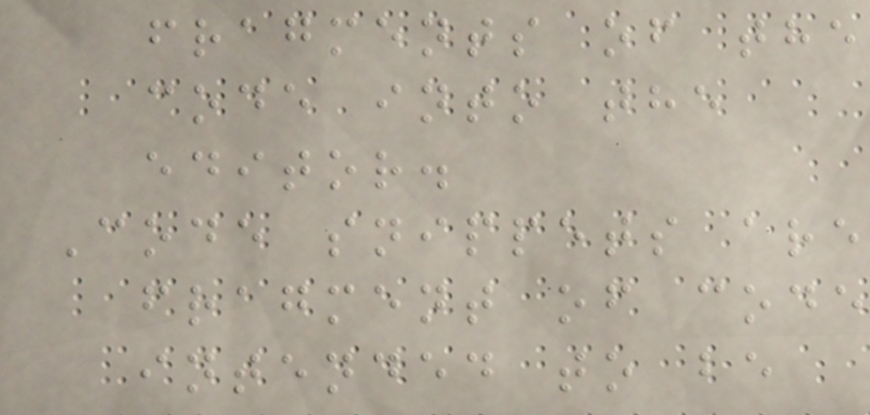fragments of the
code into the
editor.
Code snippets are
fragment of code
intended to be
